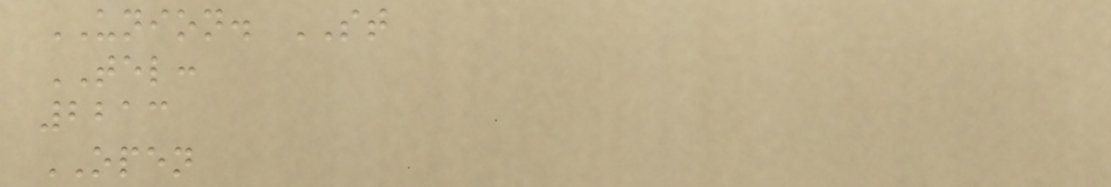UNION. ST
TEL:
2213
OPEN
